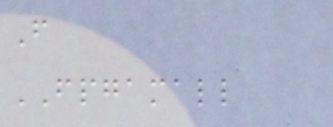F
FPGAMALL
